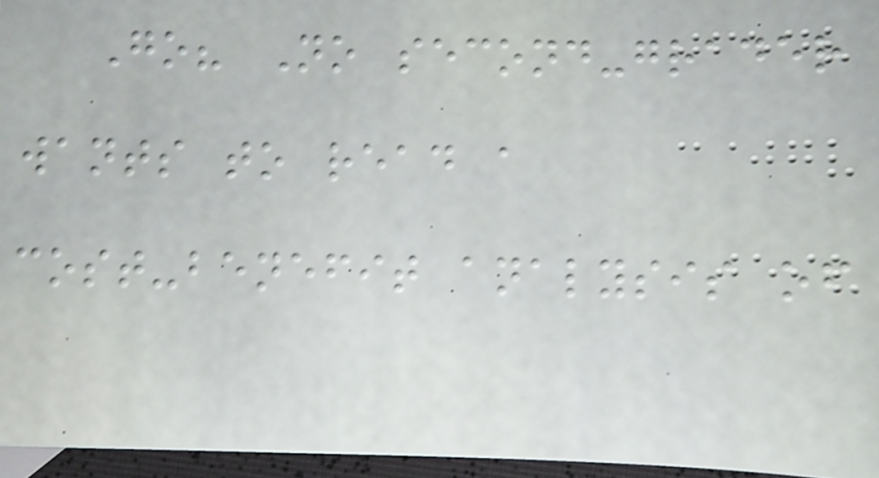Go? No second-grader
wants to read a
cost-benefit analysis of
